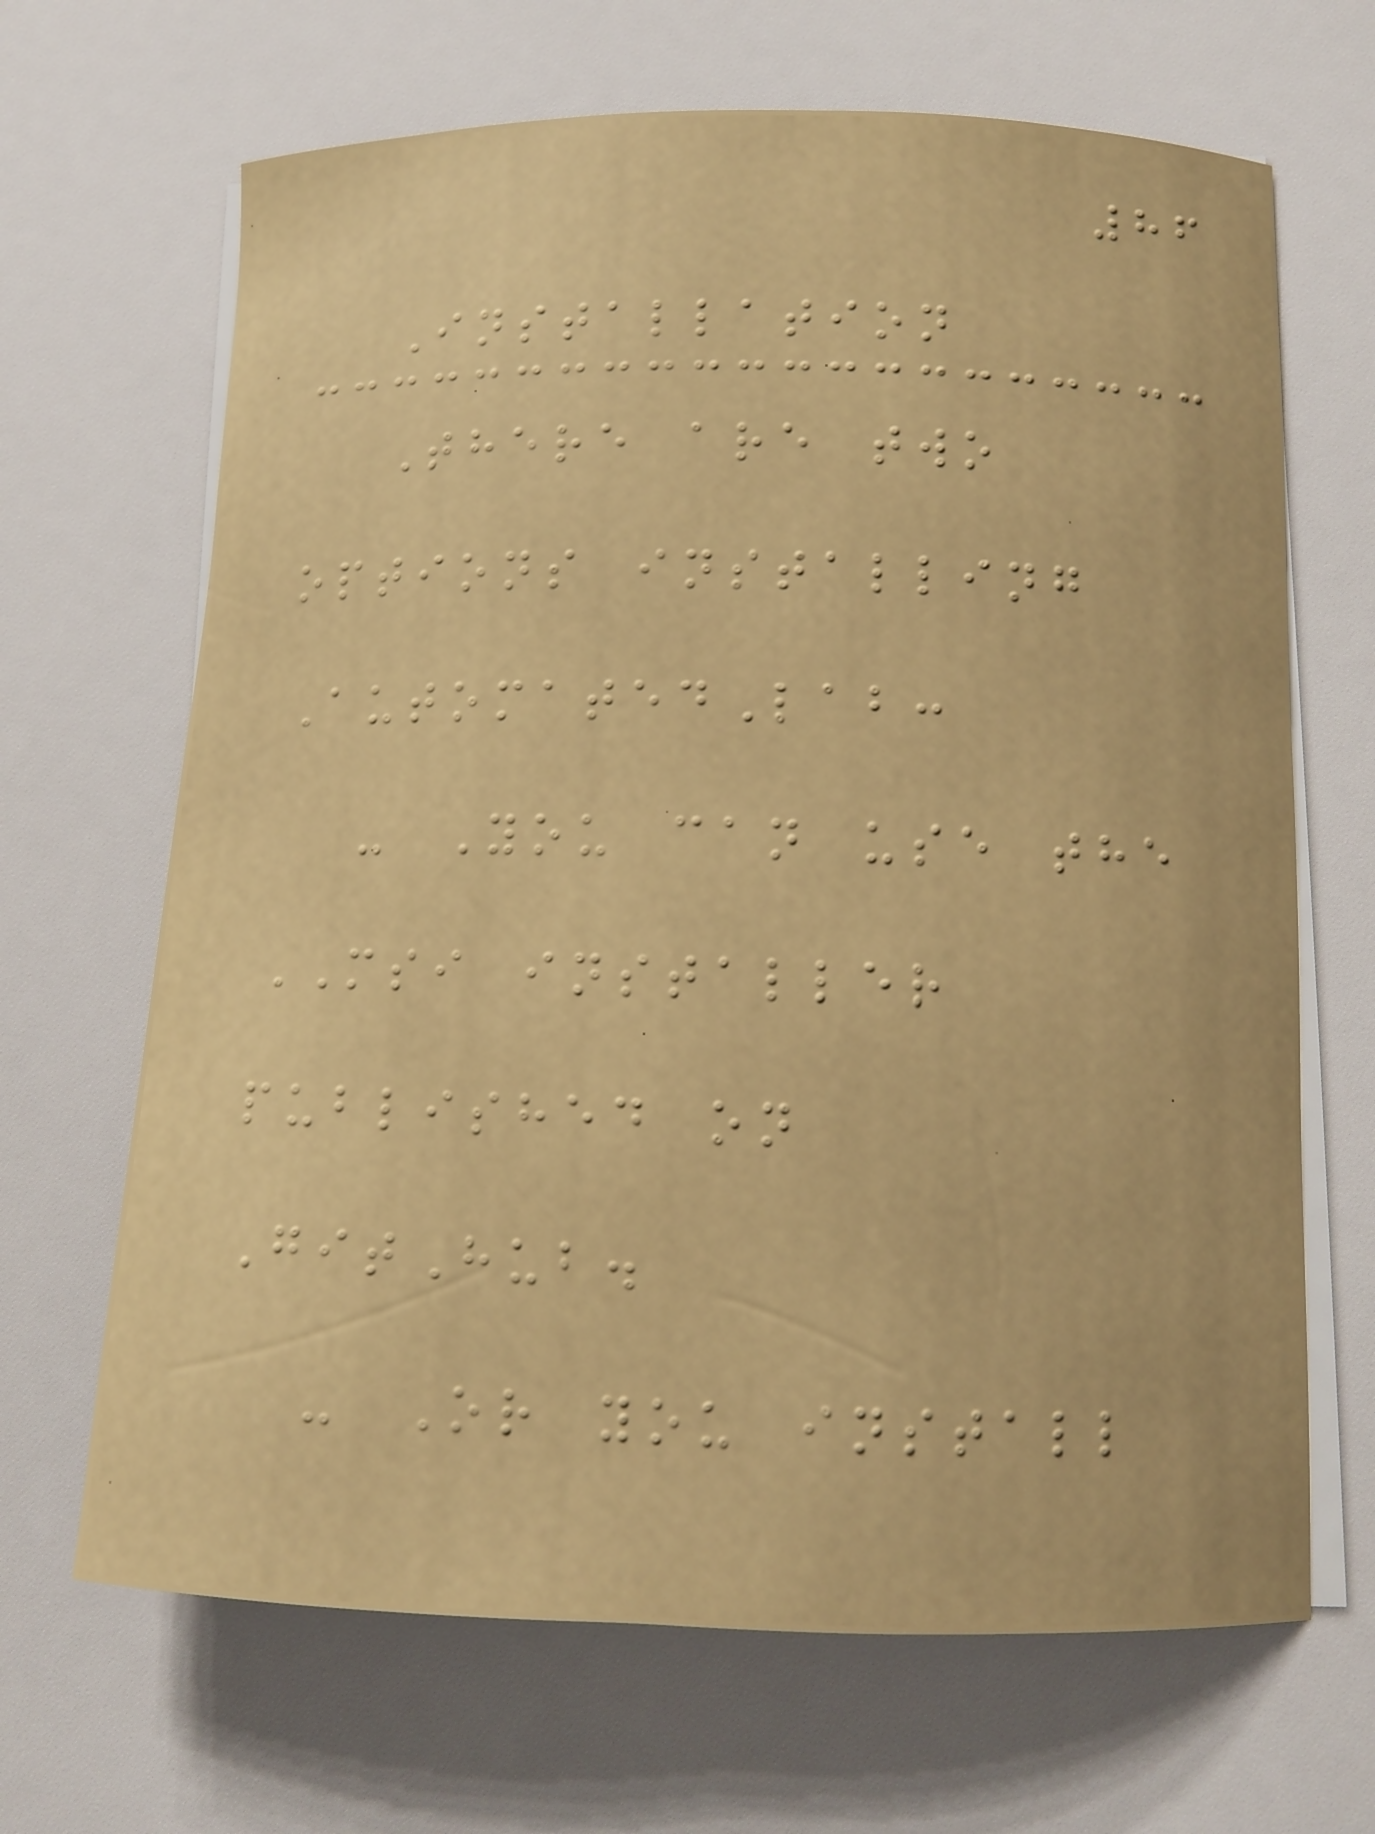86
Installation
There are two
options installing
AutomatedLab:
- You can use the
MSI installer
published on
GitHub.
- Or you install
